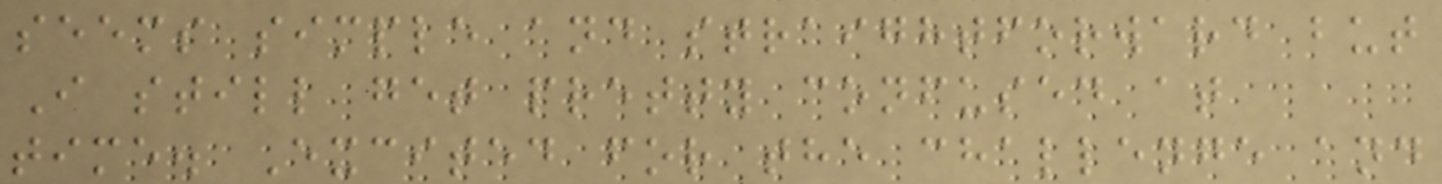seems simple and straightforward but
I still get pretty confused at
time. Excited for the challenge and
